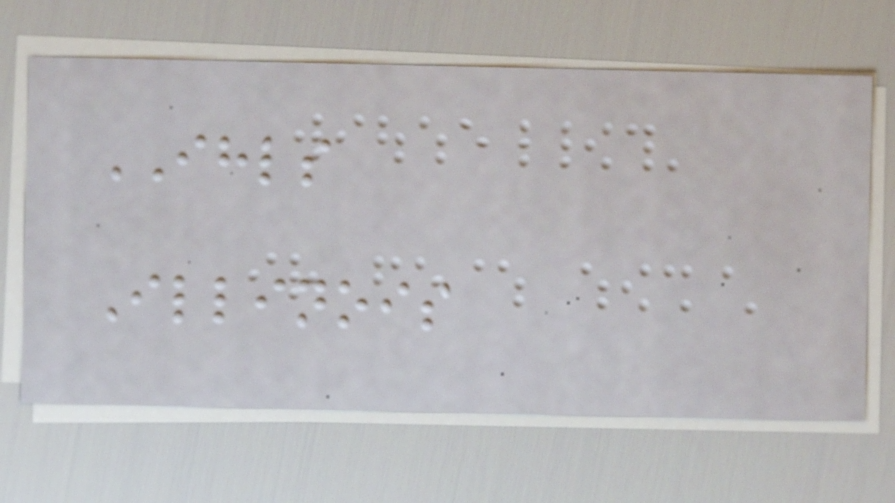IHLS
Illinois
